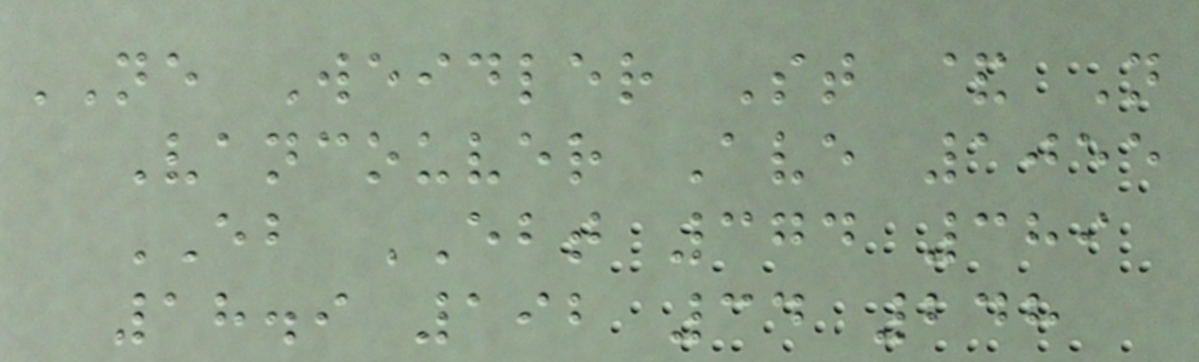NE Weidler St & N
Vancouver Ave 1055
EB EBT 374 389
18.9 192 34 248
